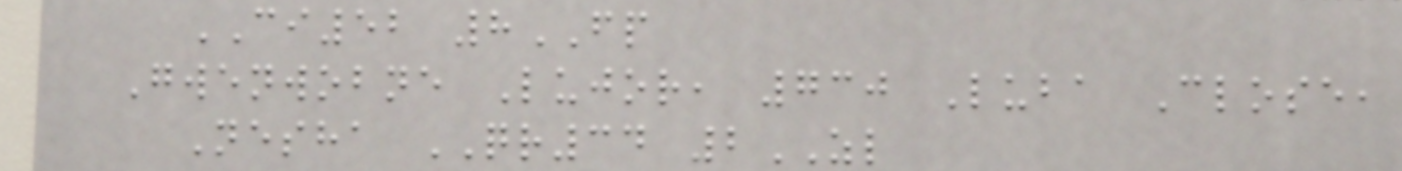CI52 8FP
Gwenwobne Lujor, 730 Luba Close,
Nesha QR34 2ZL
